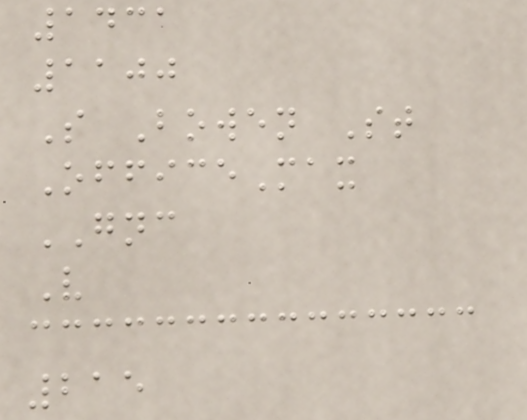1431
1100
S Bowen St
OfficeMax
GNC
V
215
